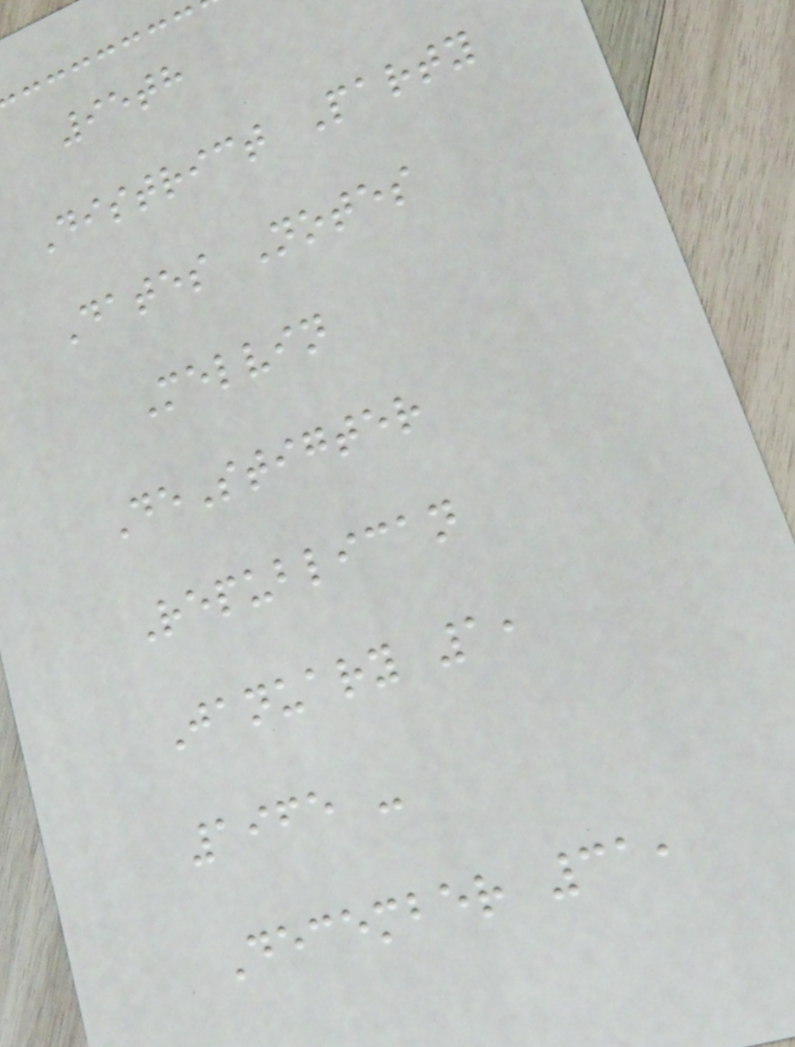95th
District Party
Dates Notes
Melvin
DeStigter
Republican
January 1,
1965 -
December 31,
